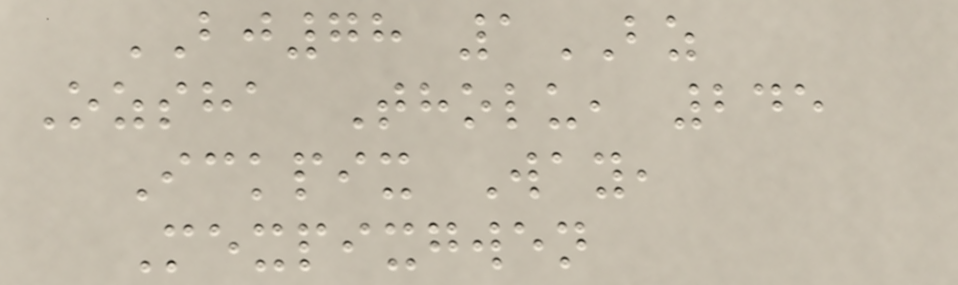BJ78 1BZ
Ozsha Tholu, 245
Ickpix Way,
Mexpixgwen
